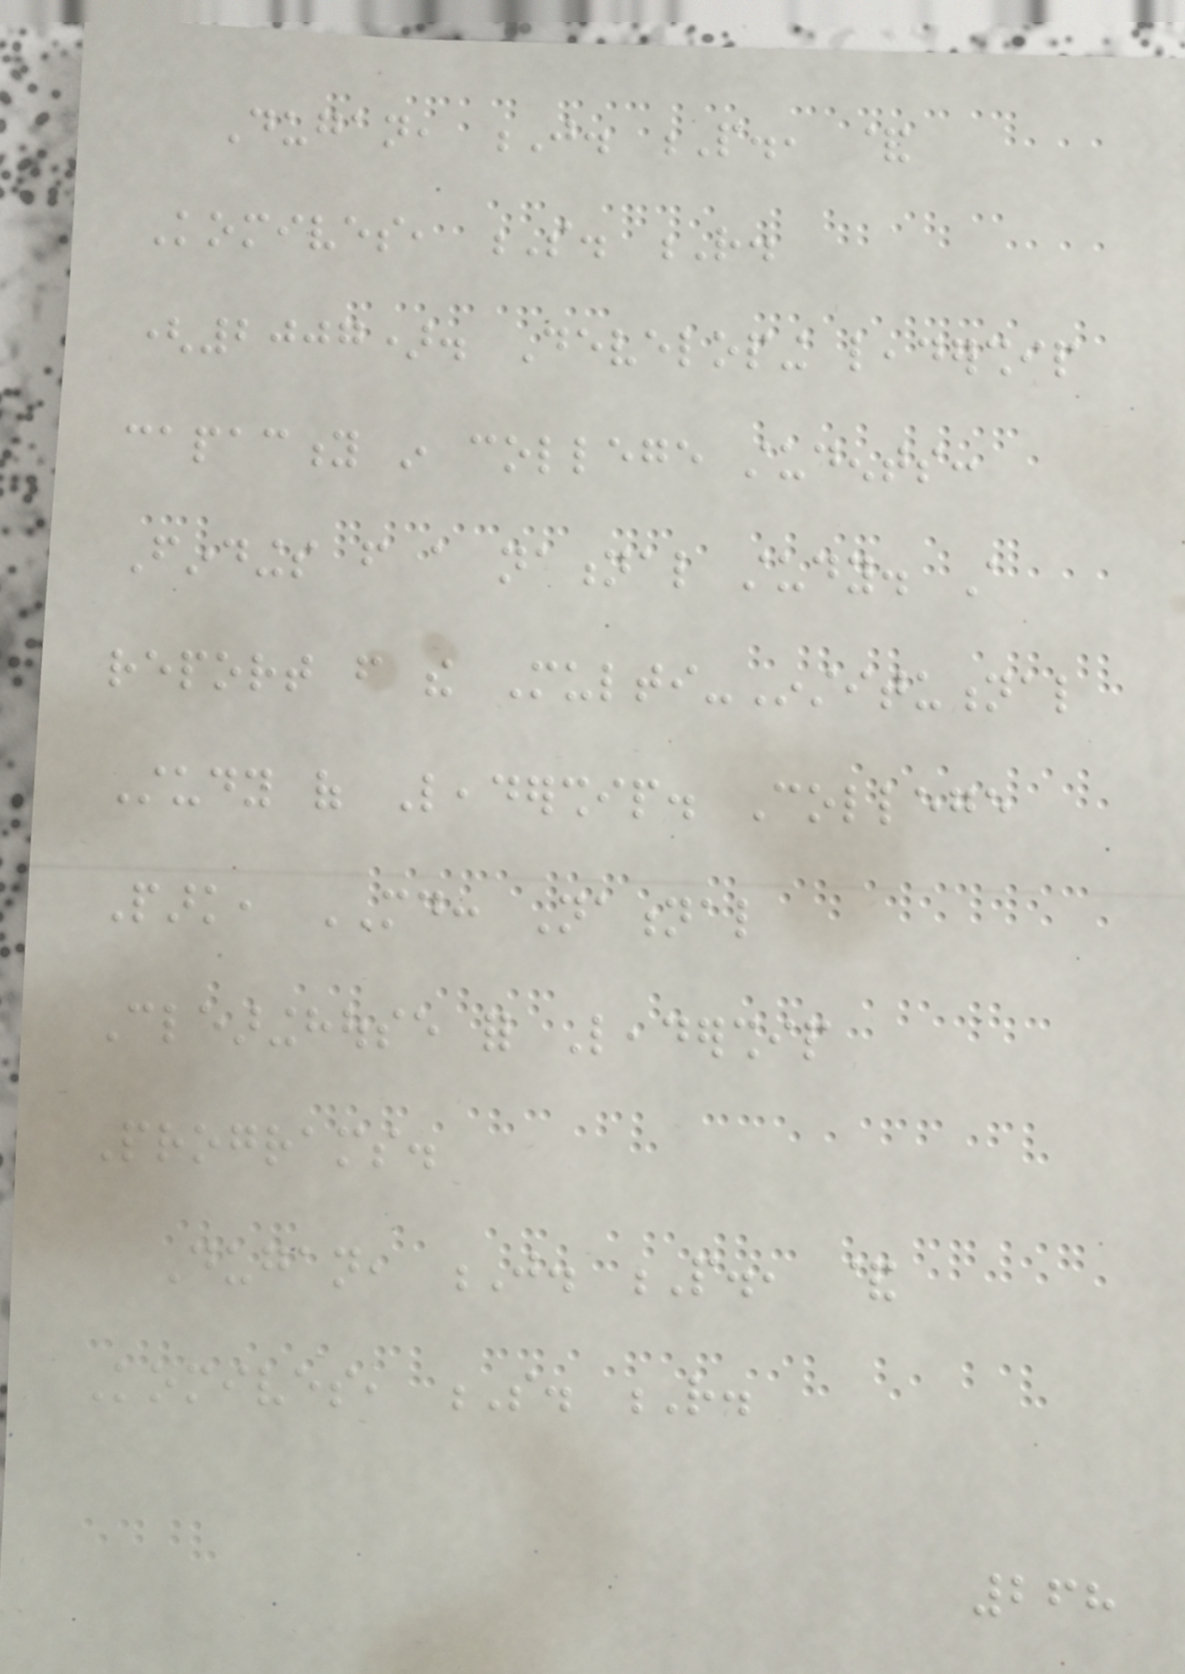Dugan, J. P., &
Komives, S. R.
(2007). Developing leadership
capacity in college students:
Findings from a national study. A
report from the Multi-Institutional
Study of Leadership. College
Park, MD: National
Clearinghouse for Leadership
Programs.
Dugan, J. P., &
Komives, S. R.
268
